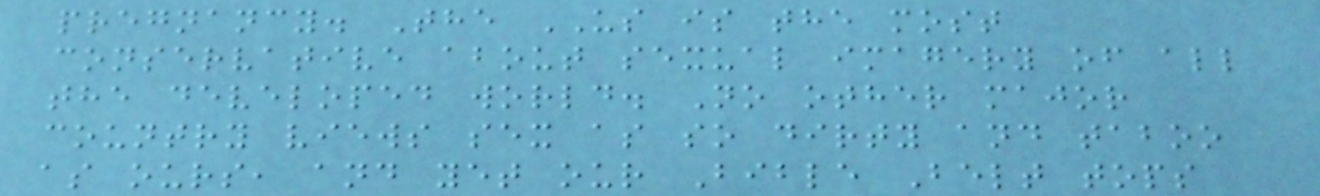pregnancy. The US is the most
conservative about sexual imagery of all
the developed world. No other major
country views sex as so dirty and taboo
as ours, and yet our Bible Belt tops
